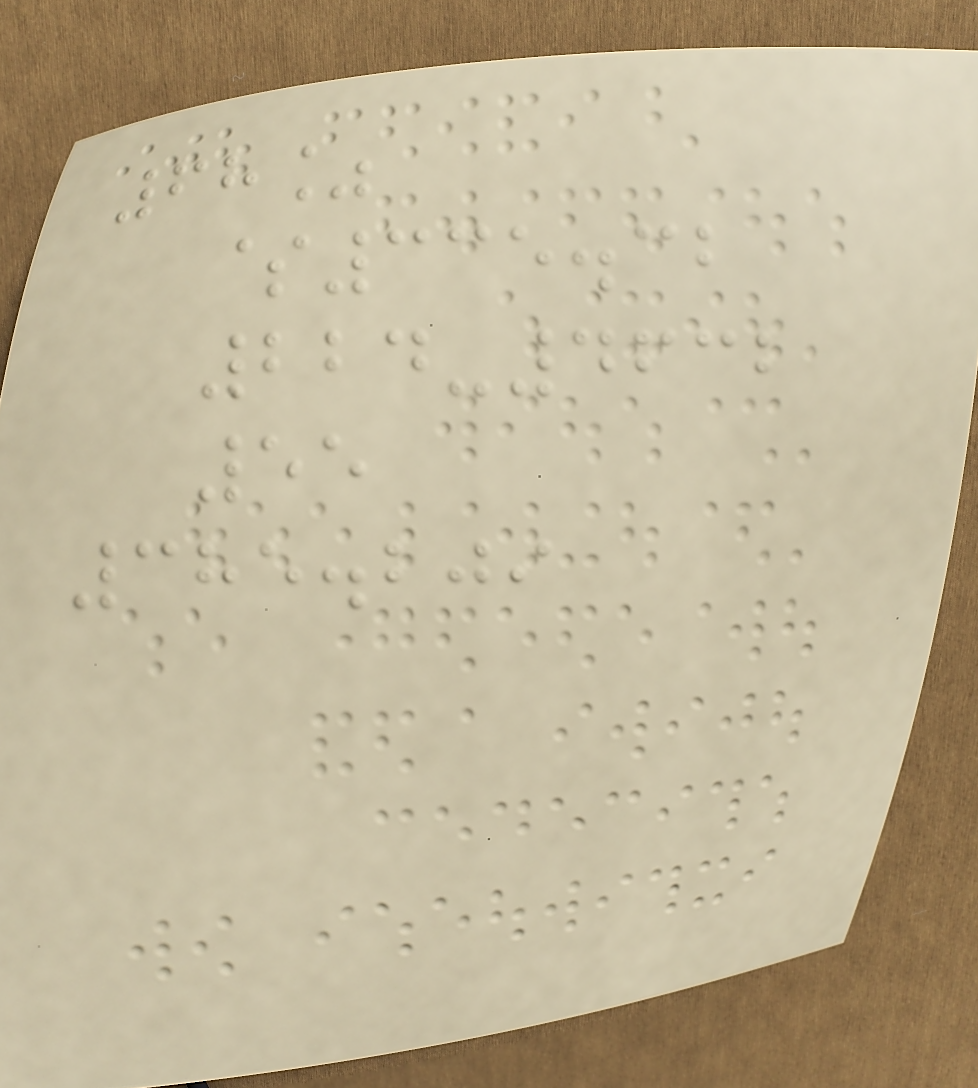68%
$335.32
224-4632
55
385.209
